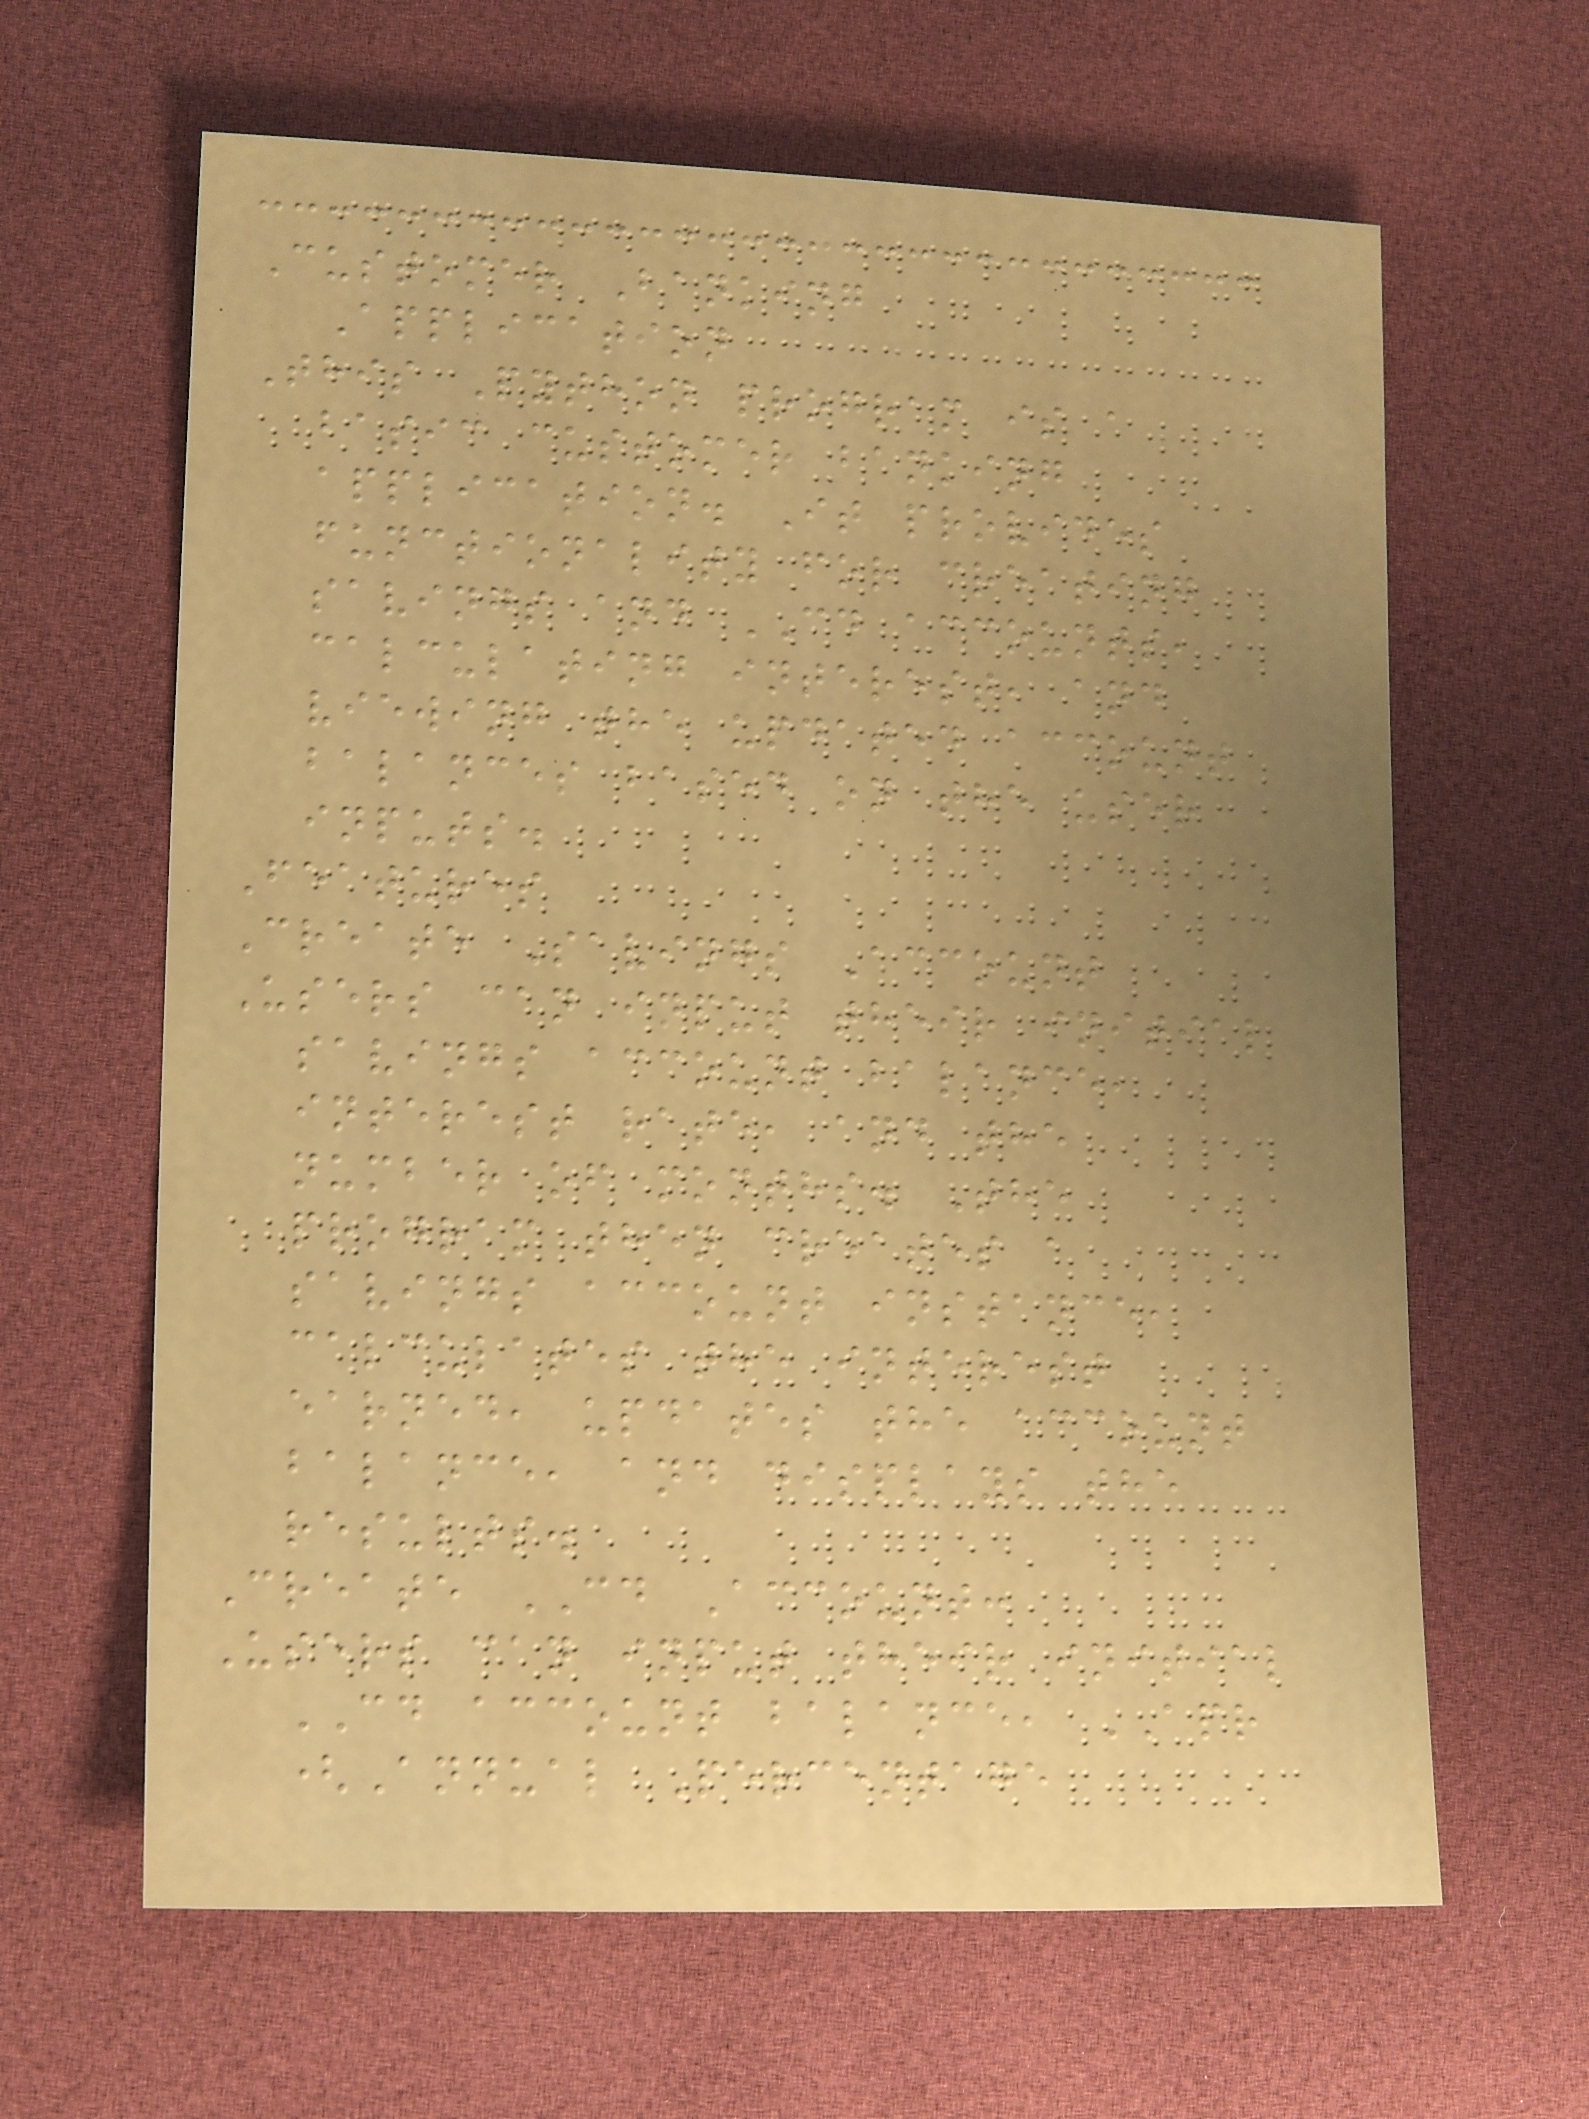Customer Banking
Application
This Python program is a
basic customer banking
application. It provides
functionality for creating
savings and CD accounts,
calculating interest, and
viewing the updated account
balances based on the user
inputs.
Features
Create Savings Account
Users can input their initial
savings account balance,
interest rate, and the
number of months. The
program then creates a
savings account instance,
calculates the interest
earned, updates the account
balance, and displays the
results.
Create CD Account:
Users can input their initial
CD account balance, APR
(Annual Percentage
